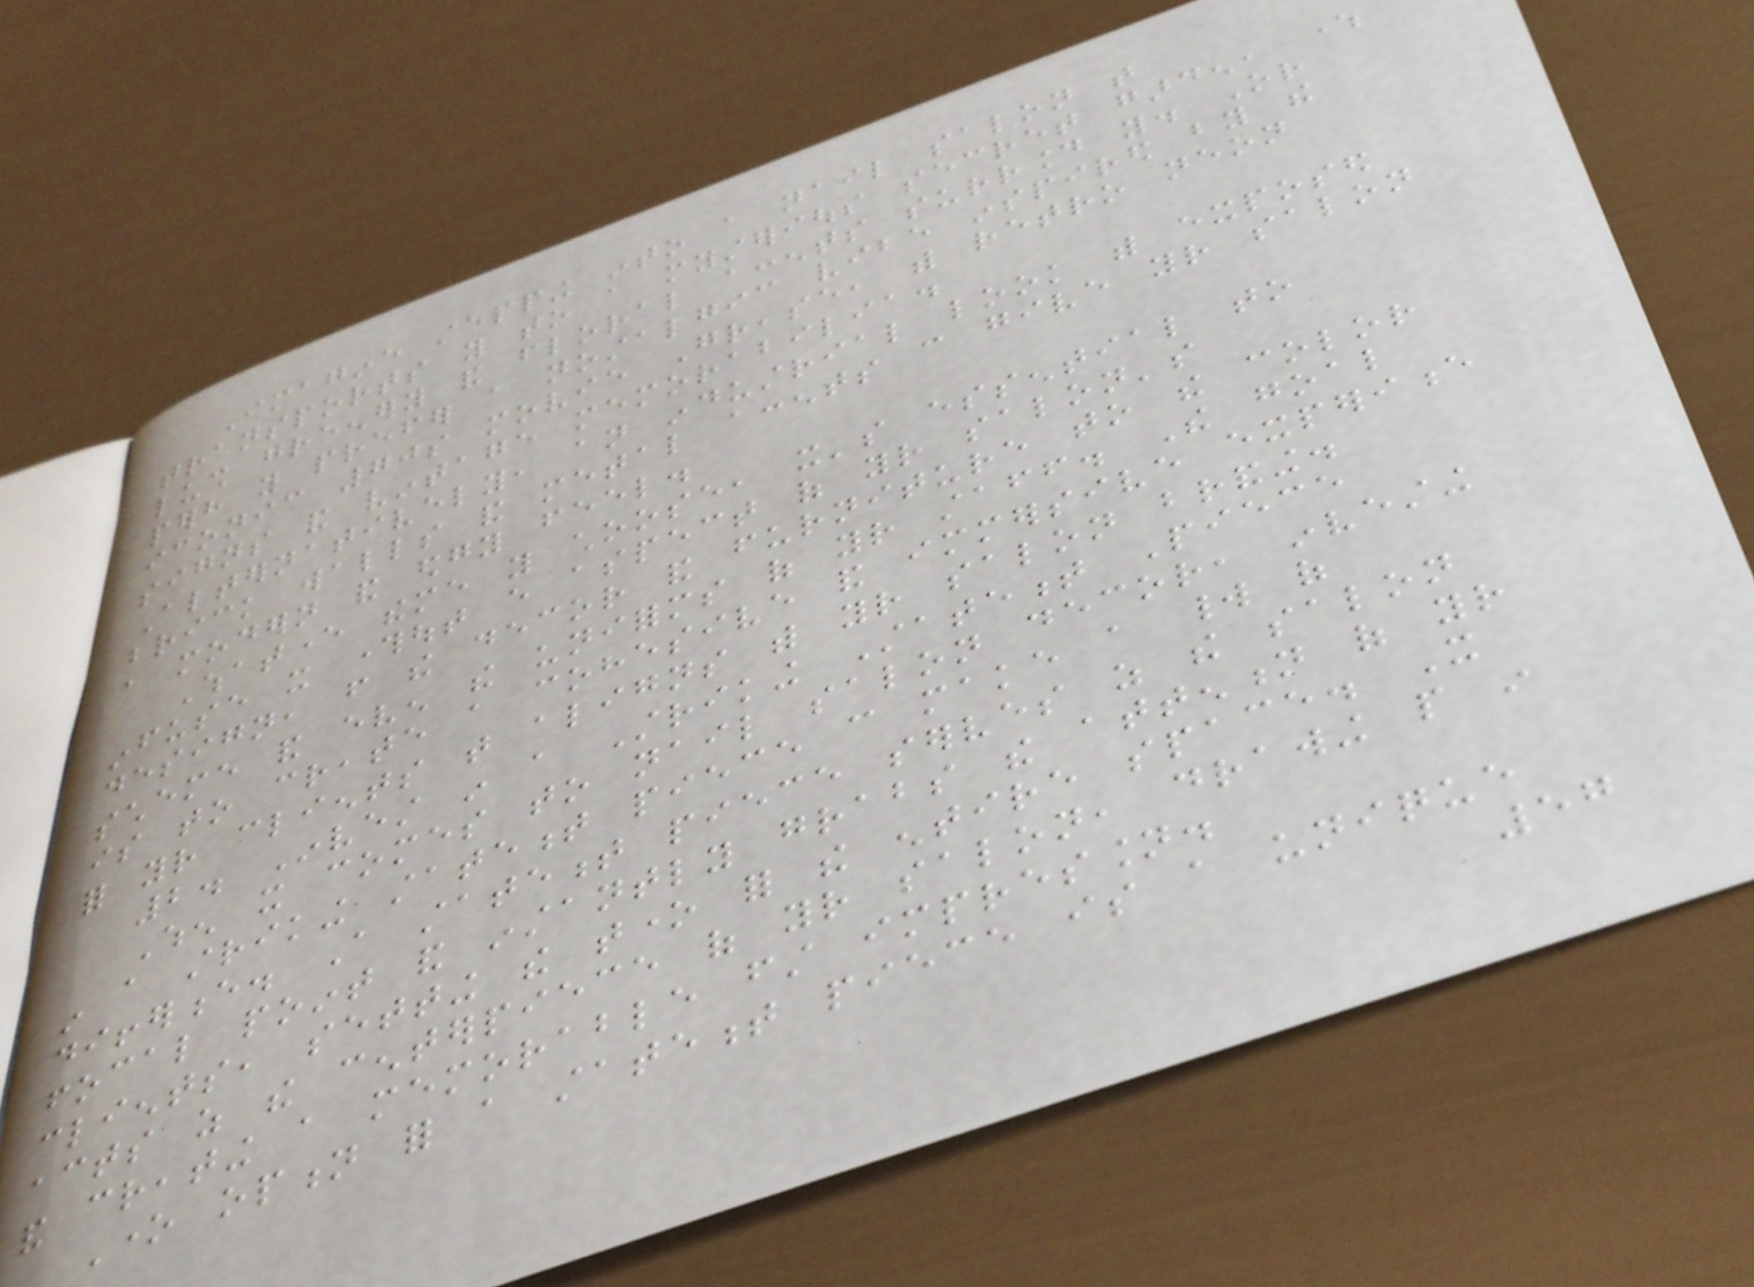Imagine stepping into a nail salon that
transports you to a mysterious secret garden, where
lush greenery and floral accents surround you. Or
perhaps you prefer a nostalgic vibe inspired by the
iconic 70s movie Grease, with retro neon
signs and vintage memorabilia.
Alternatively, an industrial look with exposed
brick walls and metal accents can give your salon
a modern and edgy feel.
Whatever theme you choose, it's essential to
infuse it throughout every aspect of your salon's
design, from the decor and furniture to the color
scheme and even the uniforms of your staff. The goal
is to create a cohesive and immersive experience
for your clients that aligns with your salon branding.
2. Invest in a Striking Statement Piece
When it comes to nail salon decor, investing
in a striking statement piece can make a world of
difference. A statement piece serves as the salon
focal point and instantly grabs the attention of your
clients, setting the tone for the entire space. It
acts as the centerpiece of your salon, drawing people in
and creating a memorable first impression.
One option for a statement piece is a unique
57
